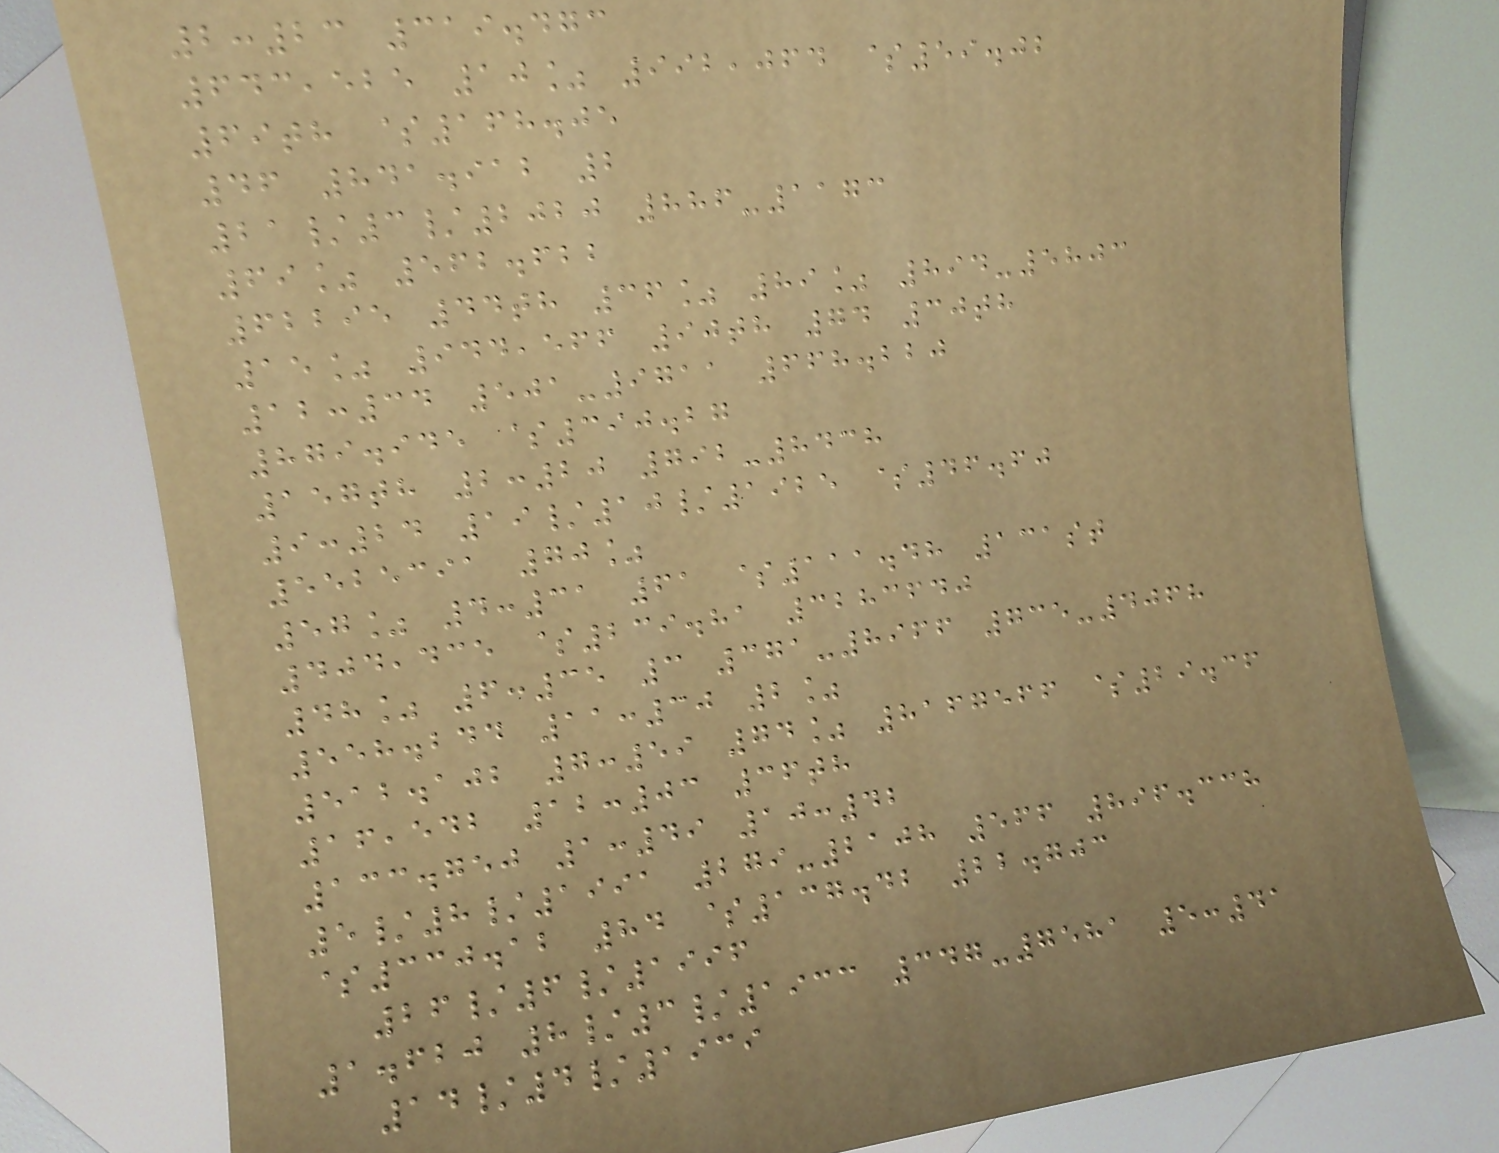2:23 319.473
643,525 10% 992,064 $59.02
69th $168.05
46 841.912 2
21/3/2020 886-1173
69% 562.622
62295 44th 36% 89% 894-5803
15% 944,566 90th 74 30th
12:34 501-9711 668.220
879.945 $390.27
157th 2:20 792-8438
9:24 19/10/1925 $46.60
5525391 70%
57% 4:31 61 $111.48 131st
404,435 $239.81 3283640
48% 6:35 3 371-8966 735-4068
558.244 11:30 2%
512.102 7:59 74% 8167566 $29.36
16,542 12:03 36th
133.750 1:49 10:42
5/8/1991 279-2108 566 896.338
$330.12 84 $137.42 22.703
26/6/1996
1.620 8/3/1933 347-7581 5:41
14/4/1939
